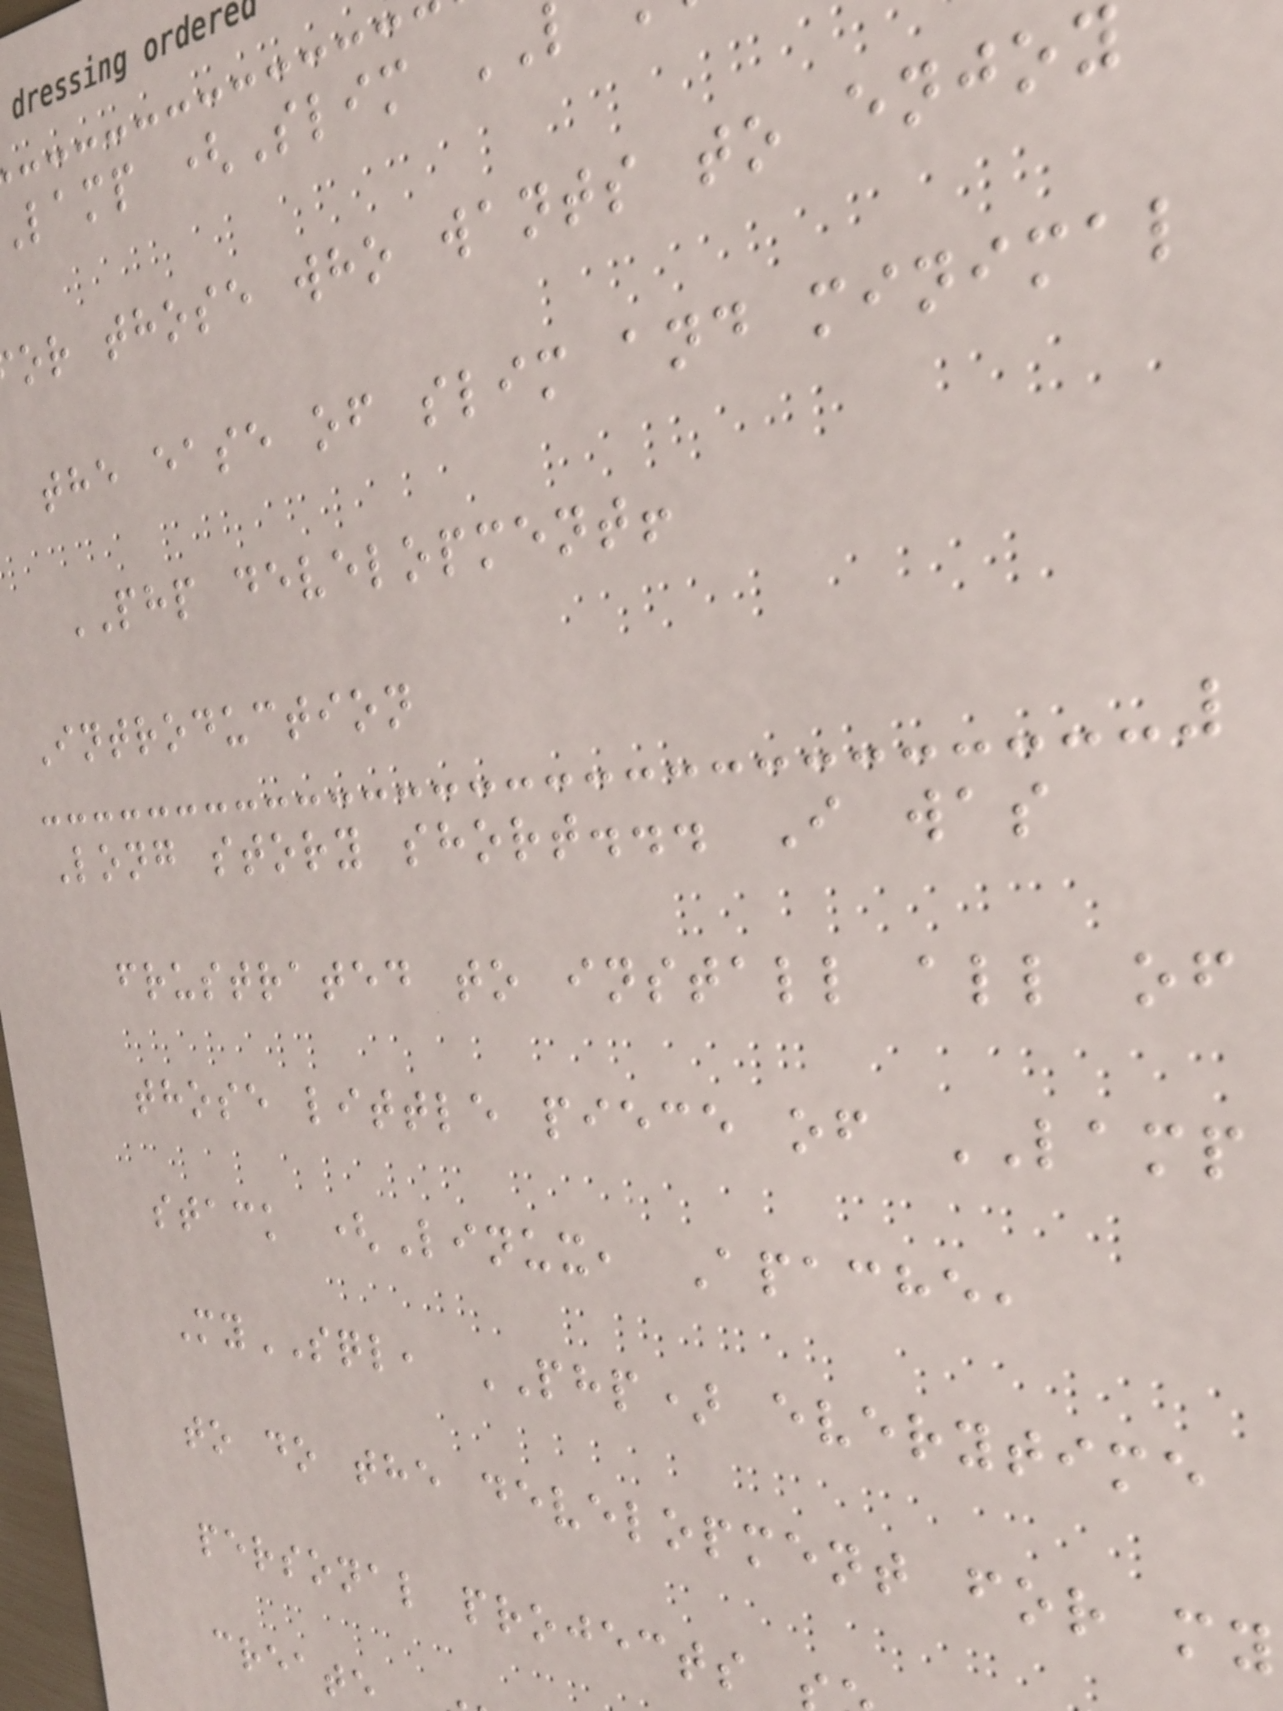lamp (Slim
or those who wants to enjoy
the ease of slim and minimal
PHP development!
Introduction
Long story short... I was
frustrated to install all of
those little piece of LAMP
stack (Linux, Apache,
MySQL, PHP) everytime
to do the development for my
personal projects
